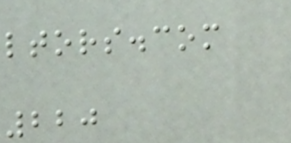ltors.com
220
